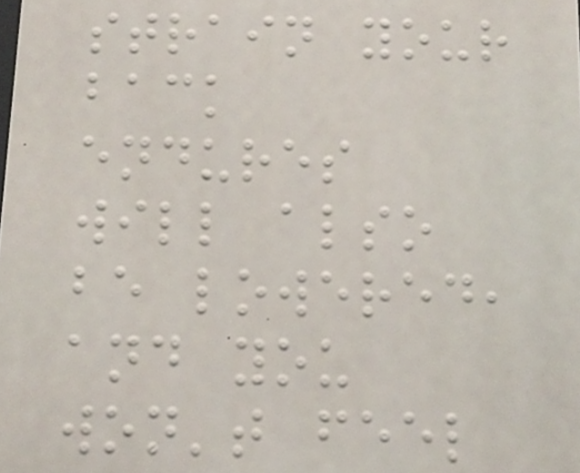strain your
back
endures
will also
be lowered,
and you
won't feel
